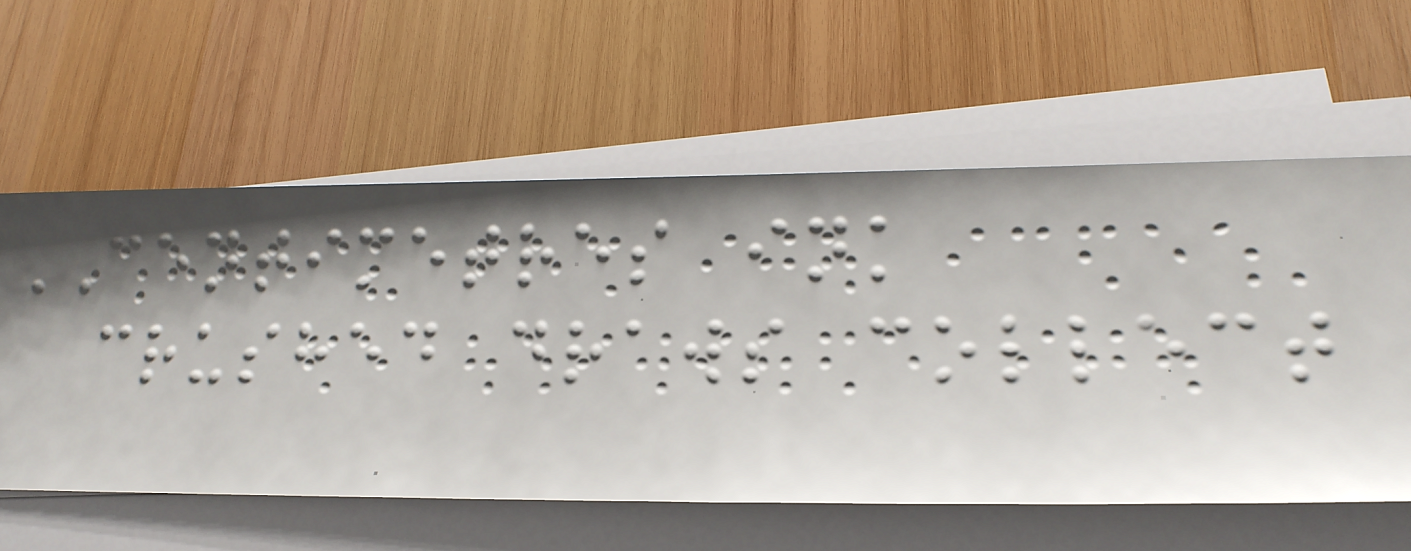CENTIMETRES ink
crushed draws collect
